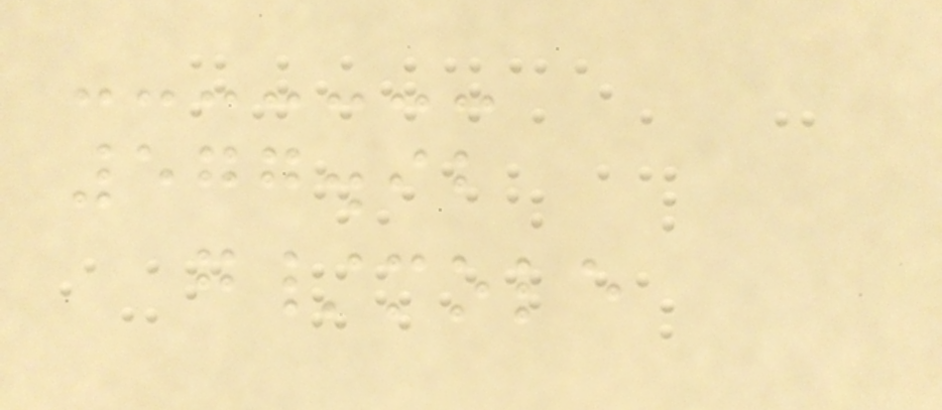577.92
g/mole
